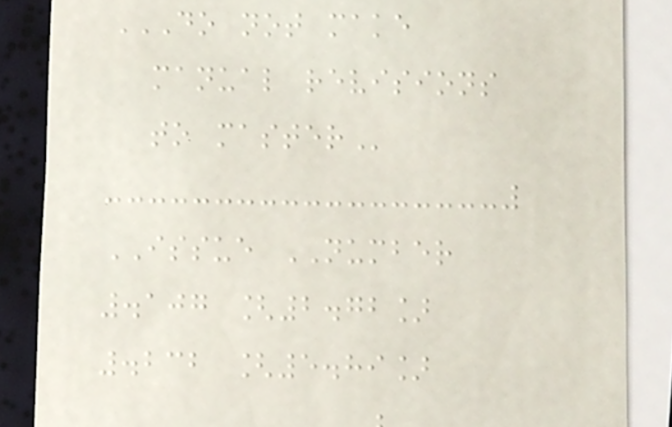DO NOT MAKE
MANUAL REVISIONS
TO MASTER
ISSUE NUMBER
.107 [2.72]
.232 [5.89]
